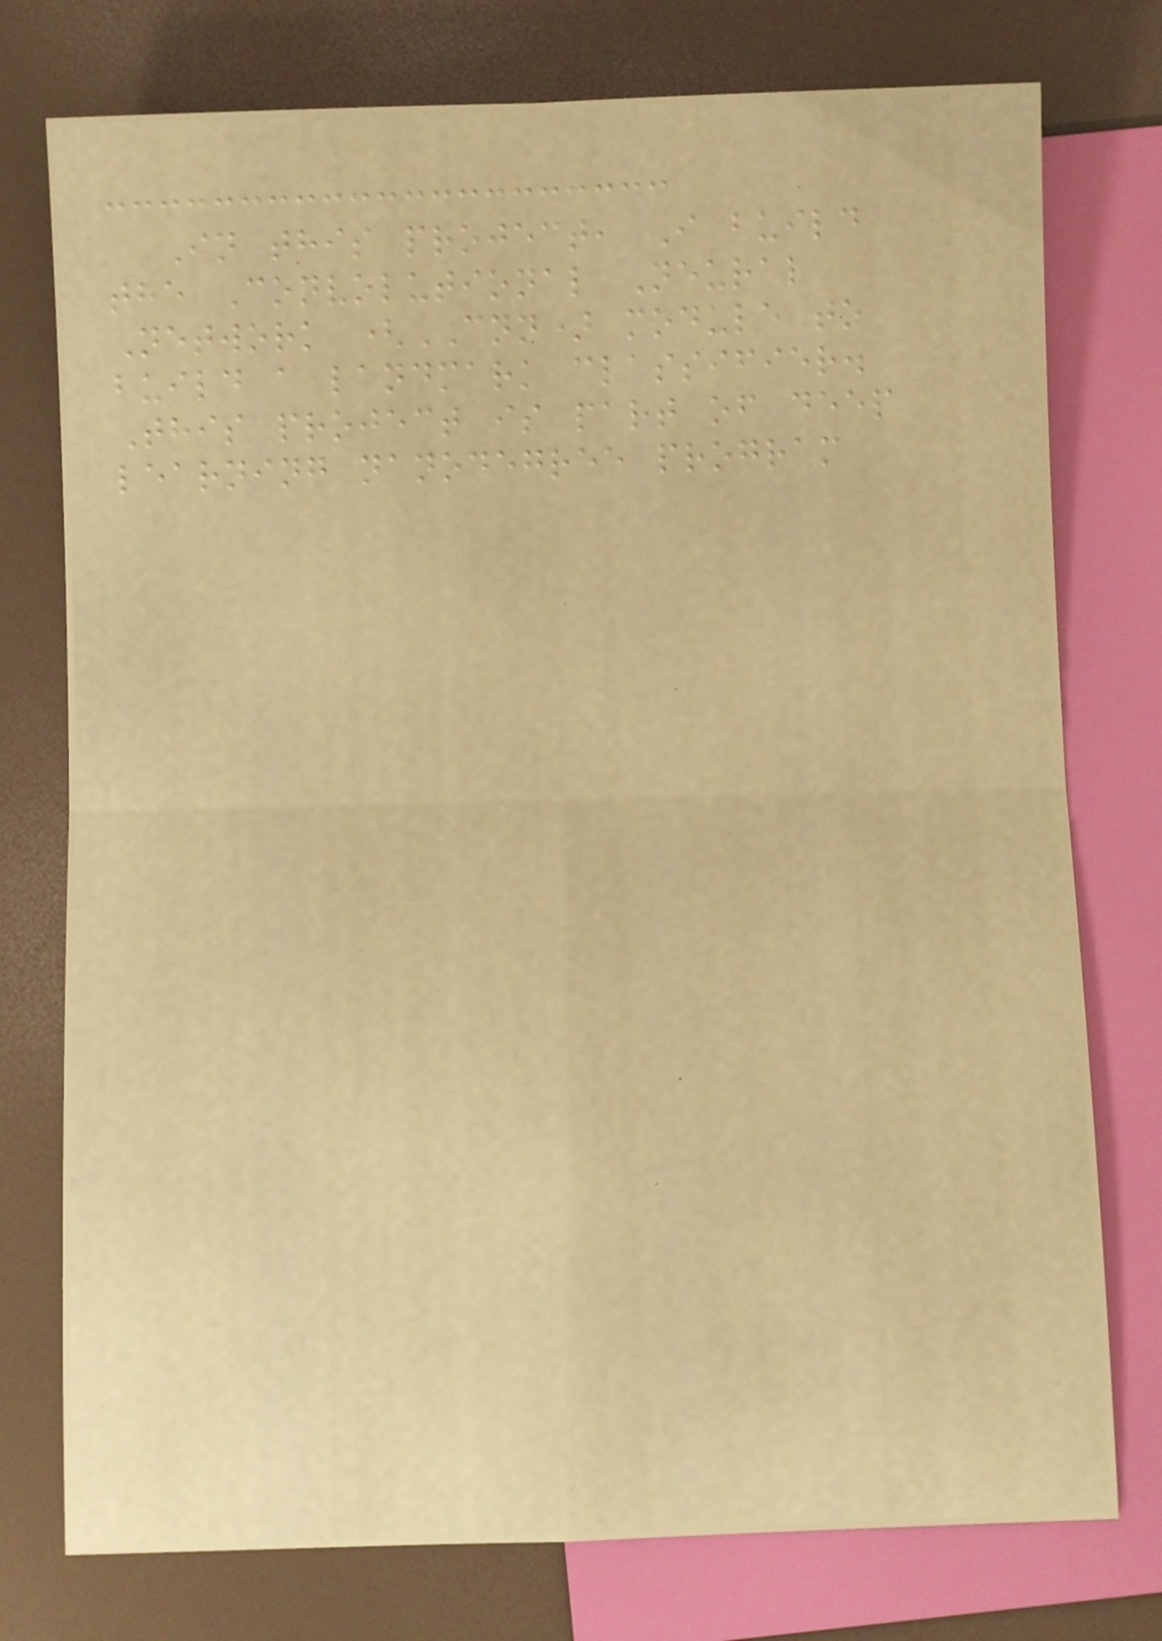In this project, I build
the Convolutional Neural
Network (CNN) module to
build a landmark classifier.
This project is part of deep
learning nanodegree program
